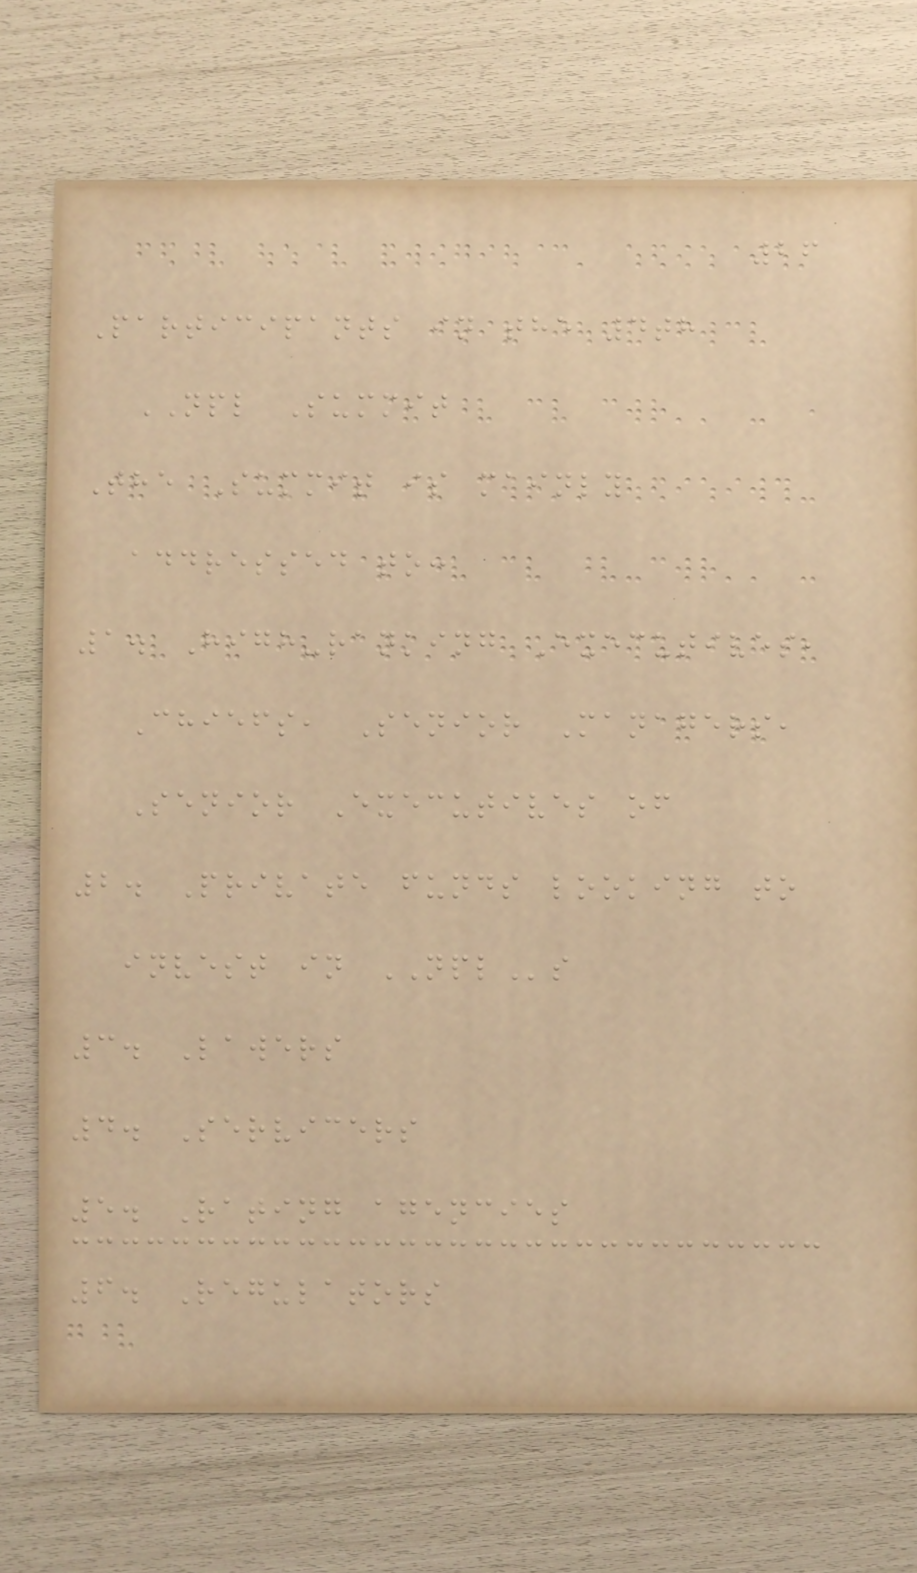26
Participants in the 4th
NPL Summit
The Summit is mainly
addressed to:
1. High-ranking Executives,
Chiefs, Senior Managers,
Senior Executives of
2. Private funds looking to
invest in NPLs
3. Lawers
4. Servicers
5. Rating agencies
6. Regulators
